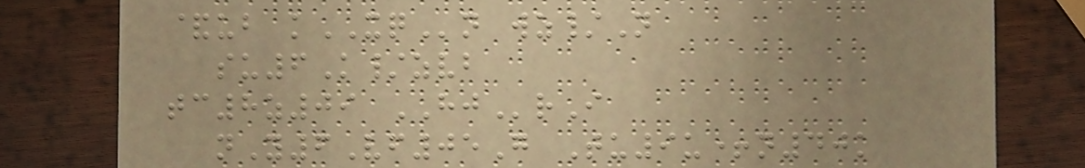&ub kXQn wz/N
su6K/zvb
tc8z09 HJrI
nY6Vf05G Tu9u+n40k
